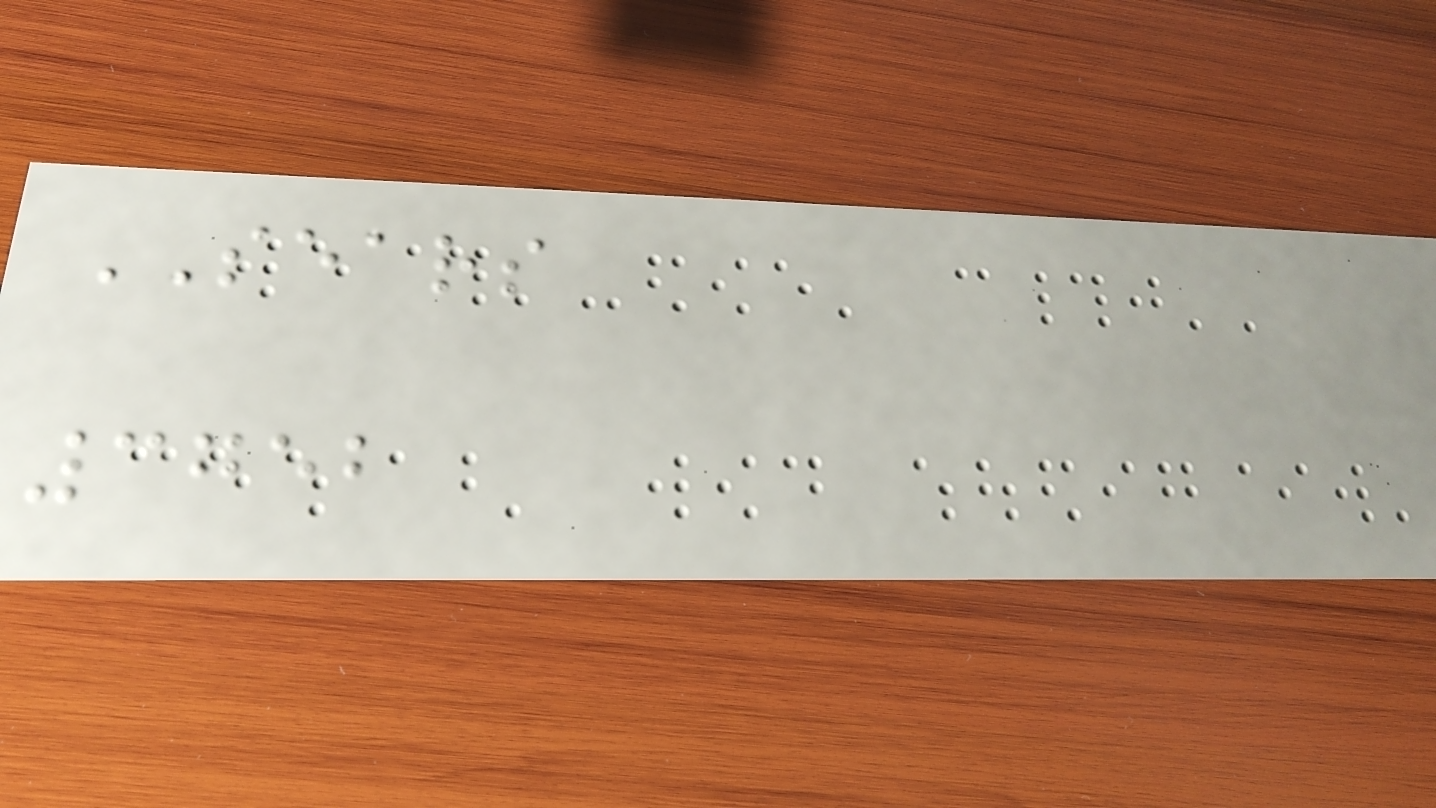SEARS
3752
